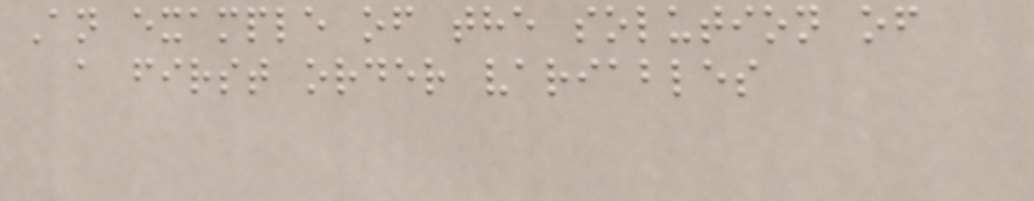An example of the solution of
a first order variables
